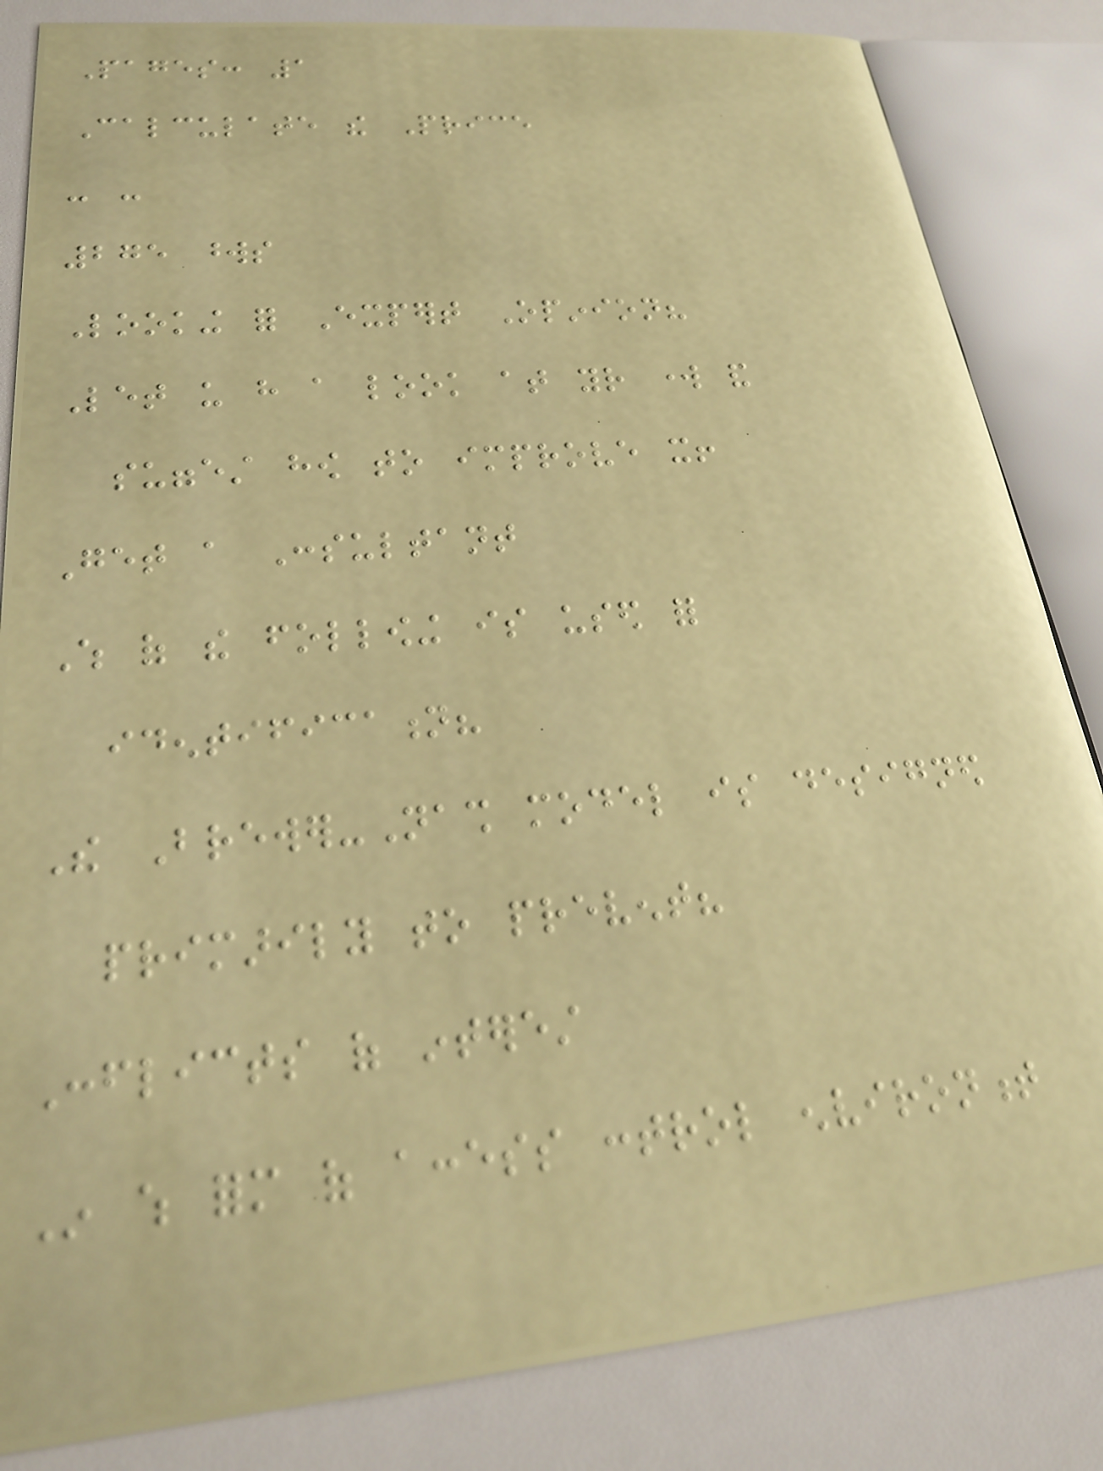Pages: 1
Calculate the Price
- -
275 words
Looking for Expert Opinion?
Let us have a look at your work and
suggest how to improve it!
Get a Consultant
Which of the following is used for
identification?
The Brewer-Nash model is designed
primarily to prevent?
Conflicts of interest
In which form of access control environment
